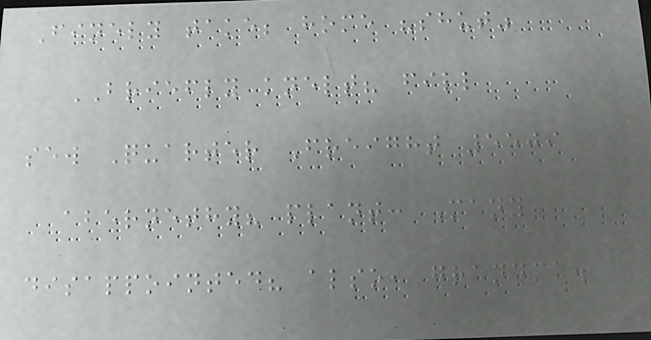Finely take; home "shut"
BRIEFLY knelt? fill
sew Quarter Freight 5509
abernethy? plant: Many
disappointed? also, grandma.
